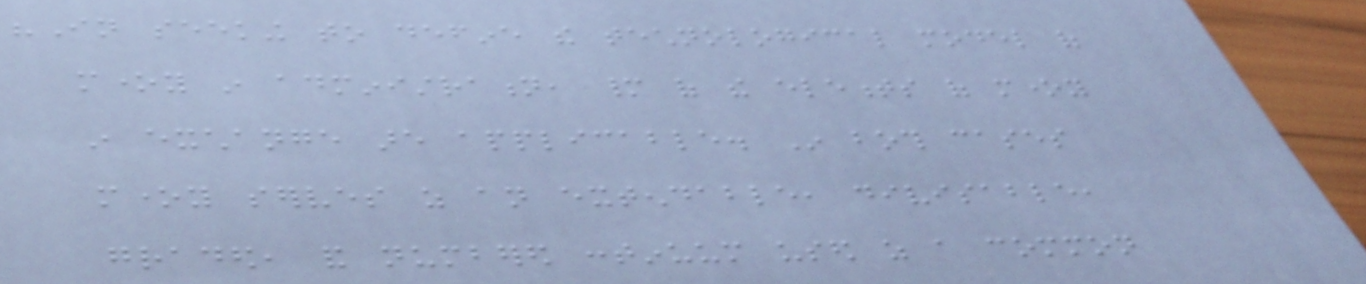"In seeking to define the technological model of
money in administration, many of the elements of money
in exchange are applicable. In both cases
money serves as an extendable, divisable,
graded, and numbered continuum used as a common
